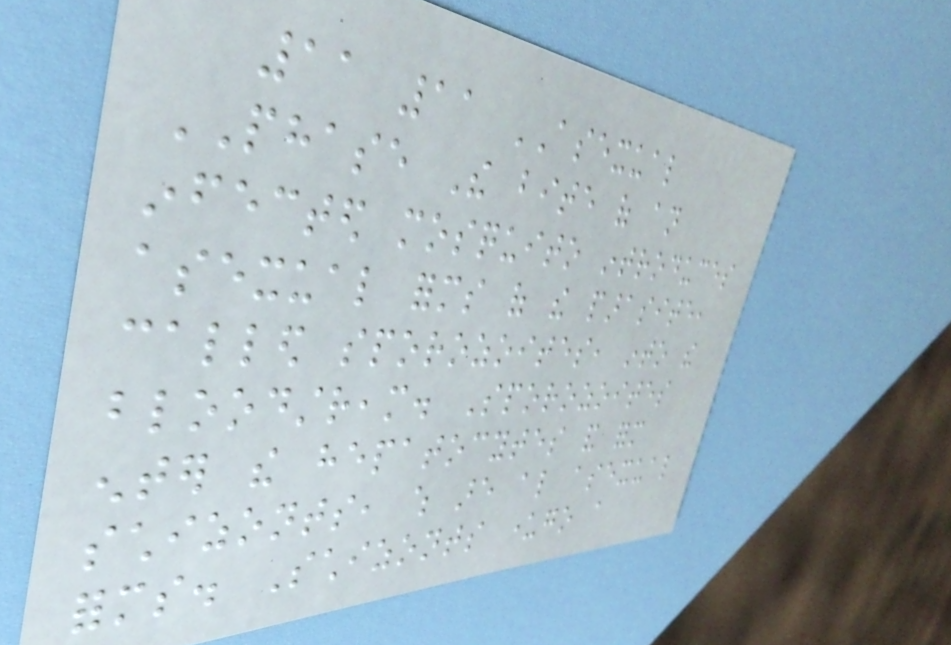11 11 ASEXUAL
PHASE The bite of an
infected mosquito introduces
asexual forms of the parasite,
called sporozoites, into the
bloodstream. Sporozoites
enter the hepatocytes and form
schizonts, which are also asexual
forms. Schizonts undergo a
